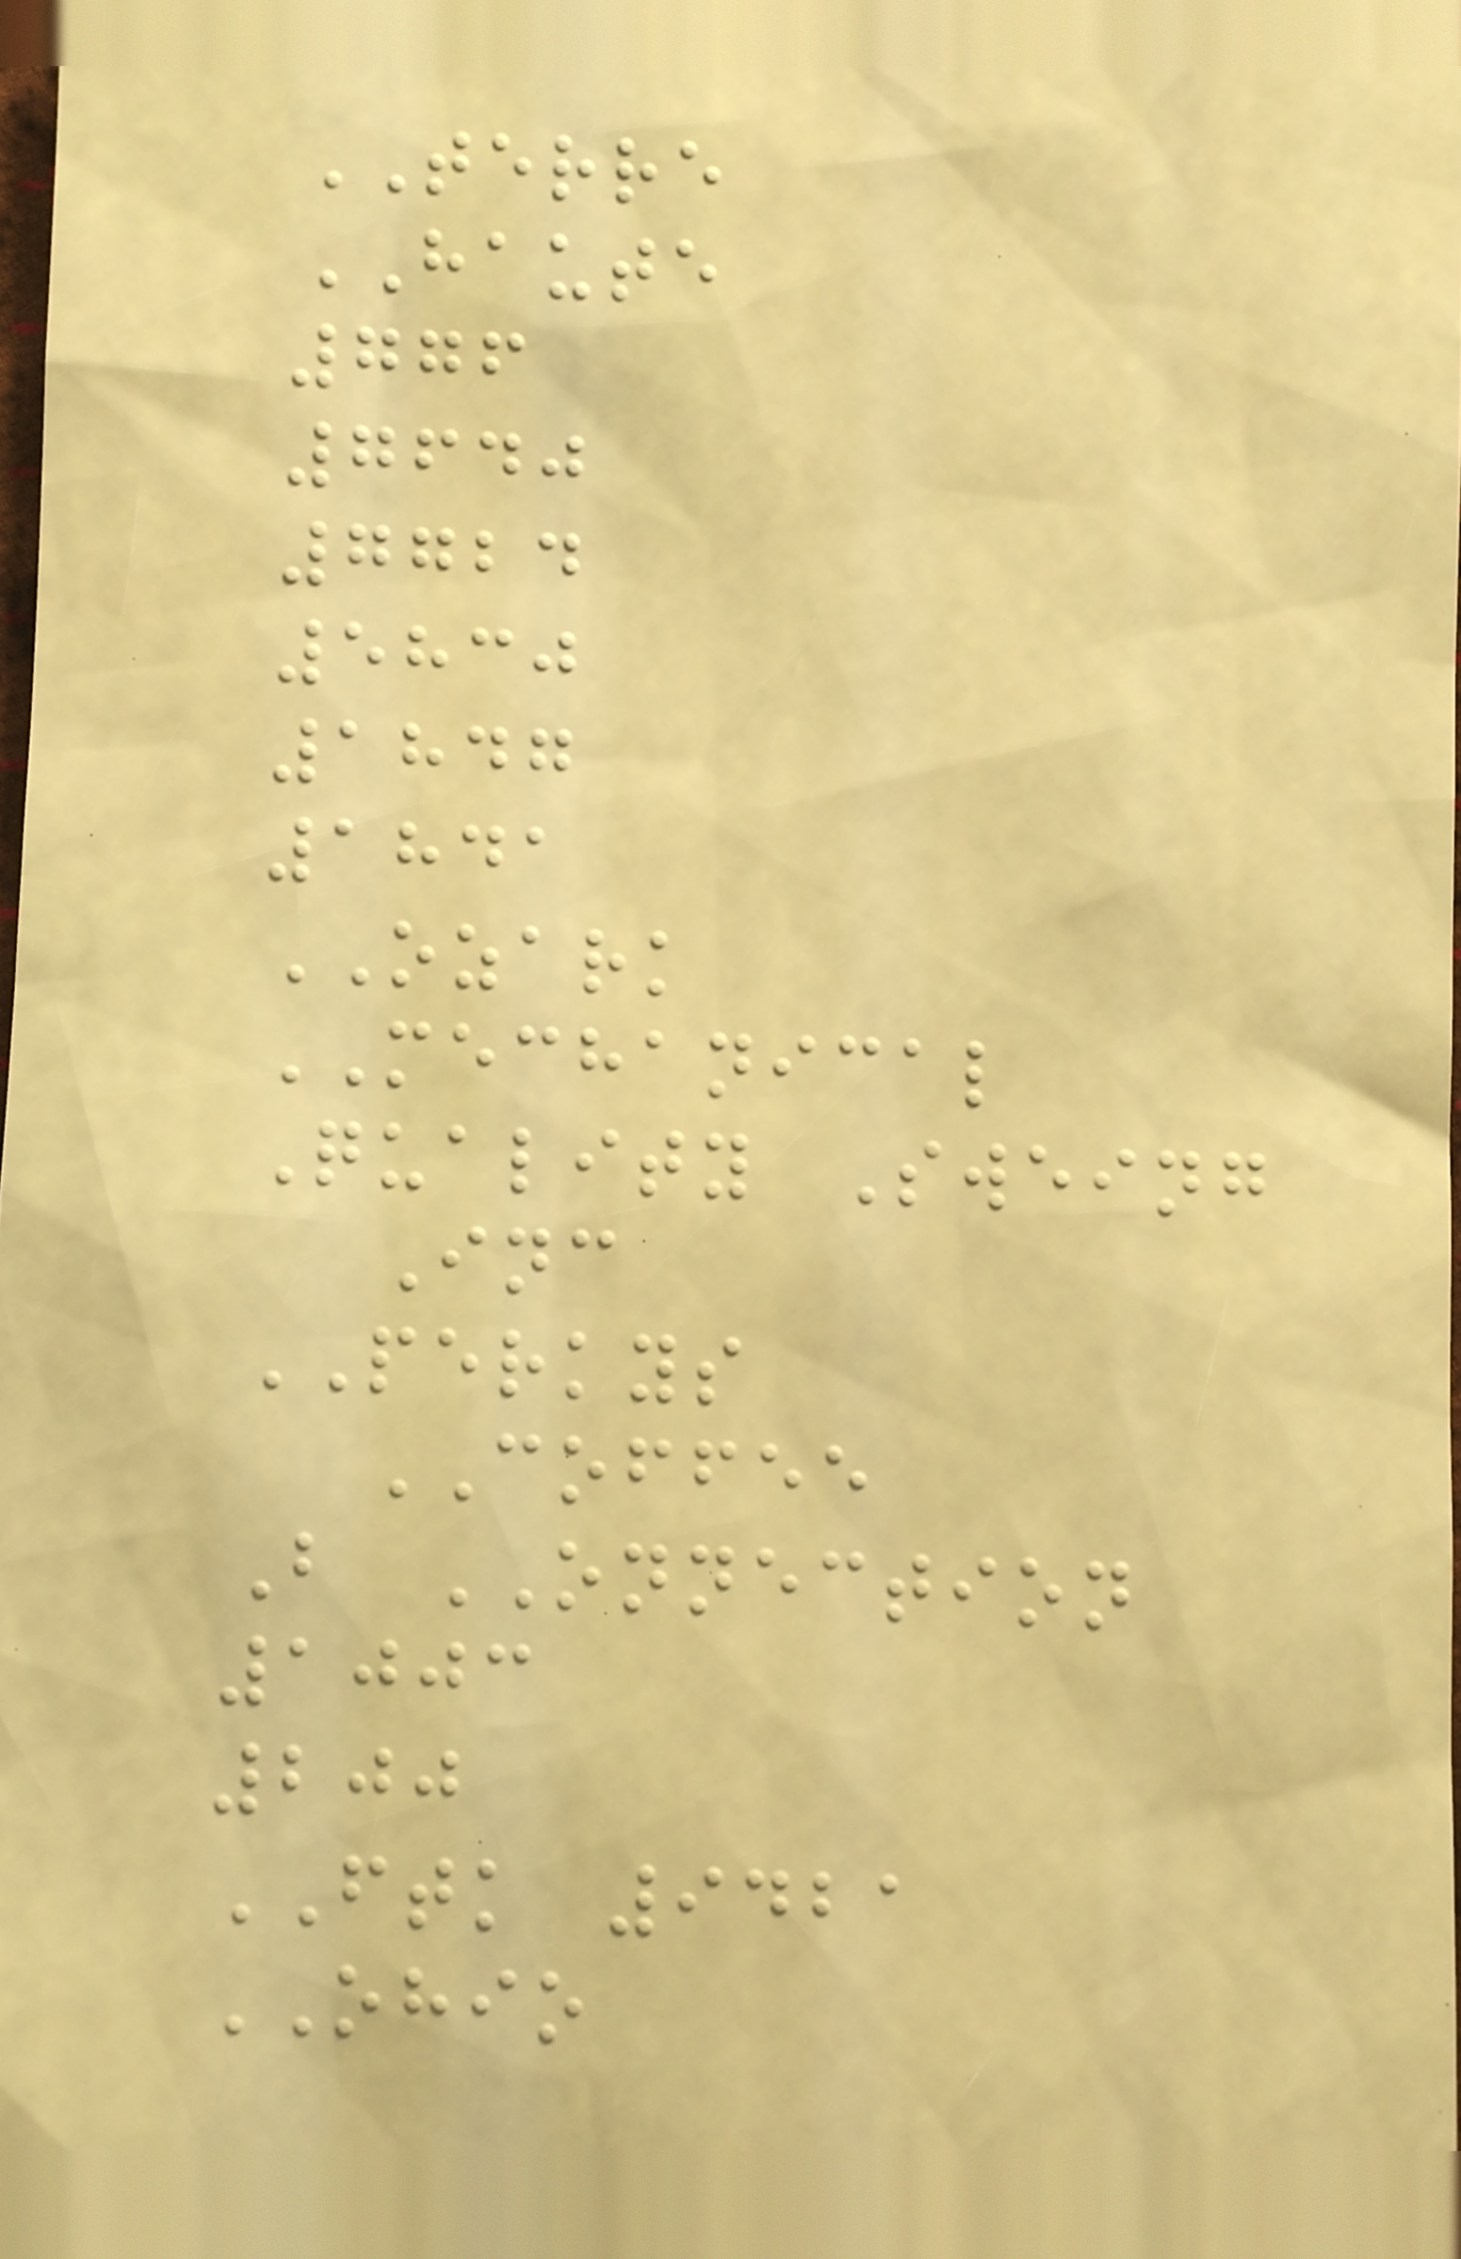TERRE
HAUTE
776
7640
7724
5830
1847
1841
OZARK
MECHANICAL
Quality Sweing
Inc
PERKYS
COFFEE
B ONNECTION
1003
200
FTK 9421
OHIO
